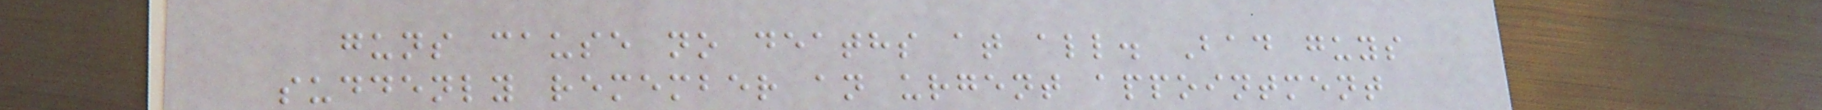guns cause no deaths at all. Bad guys
suddenly remember an urgent appointment
